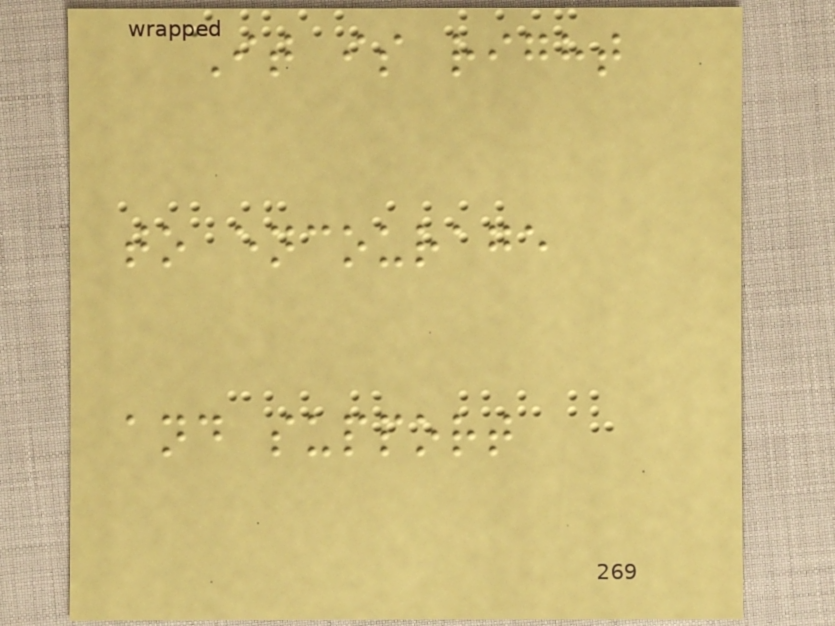It is right
to encourage
and support
